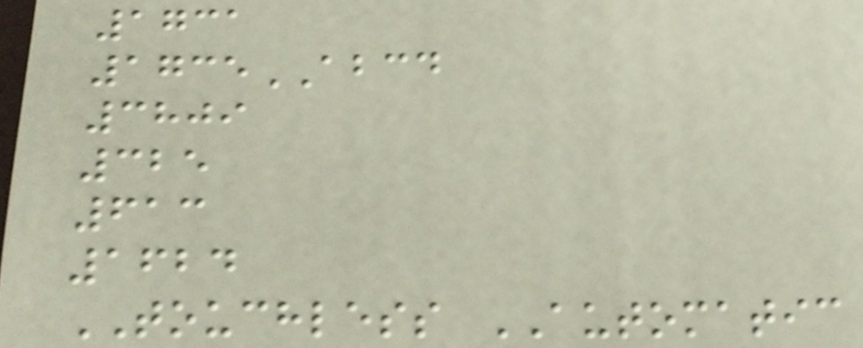1731
1735ABCD
3809
325
613
1624
TOUCHLESS AUTOMATIC
